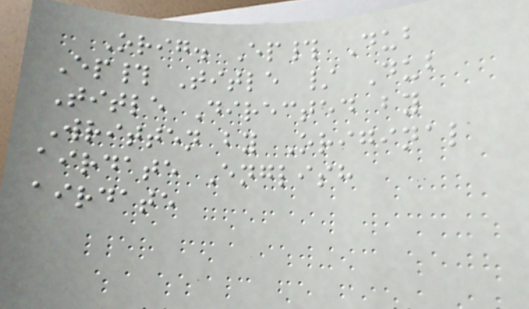Orig. Ep# Dub
Ep# Title / Dub
Title Directed by
Written by Original
airdate English
airdate
